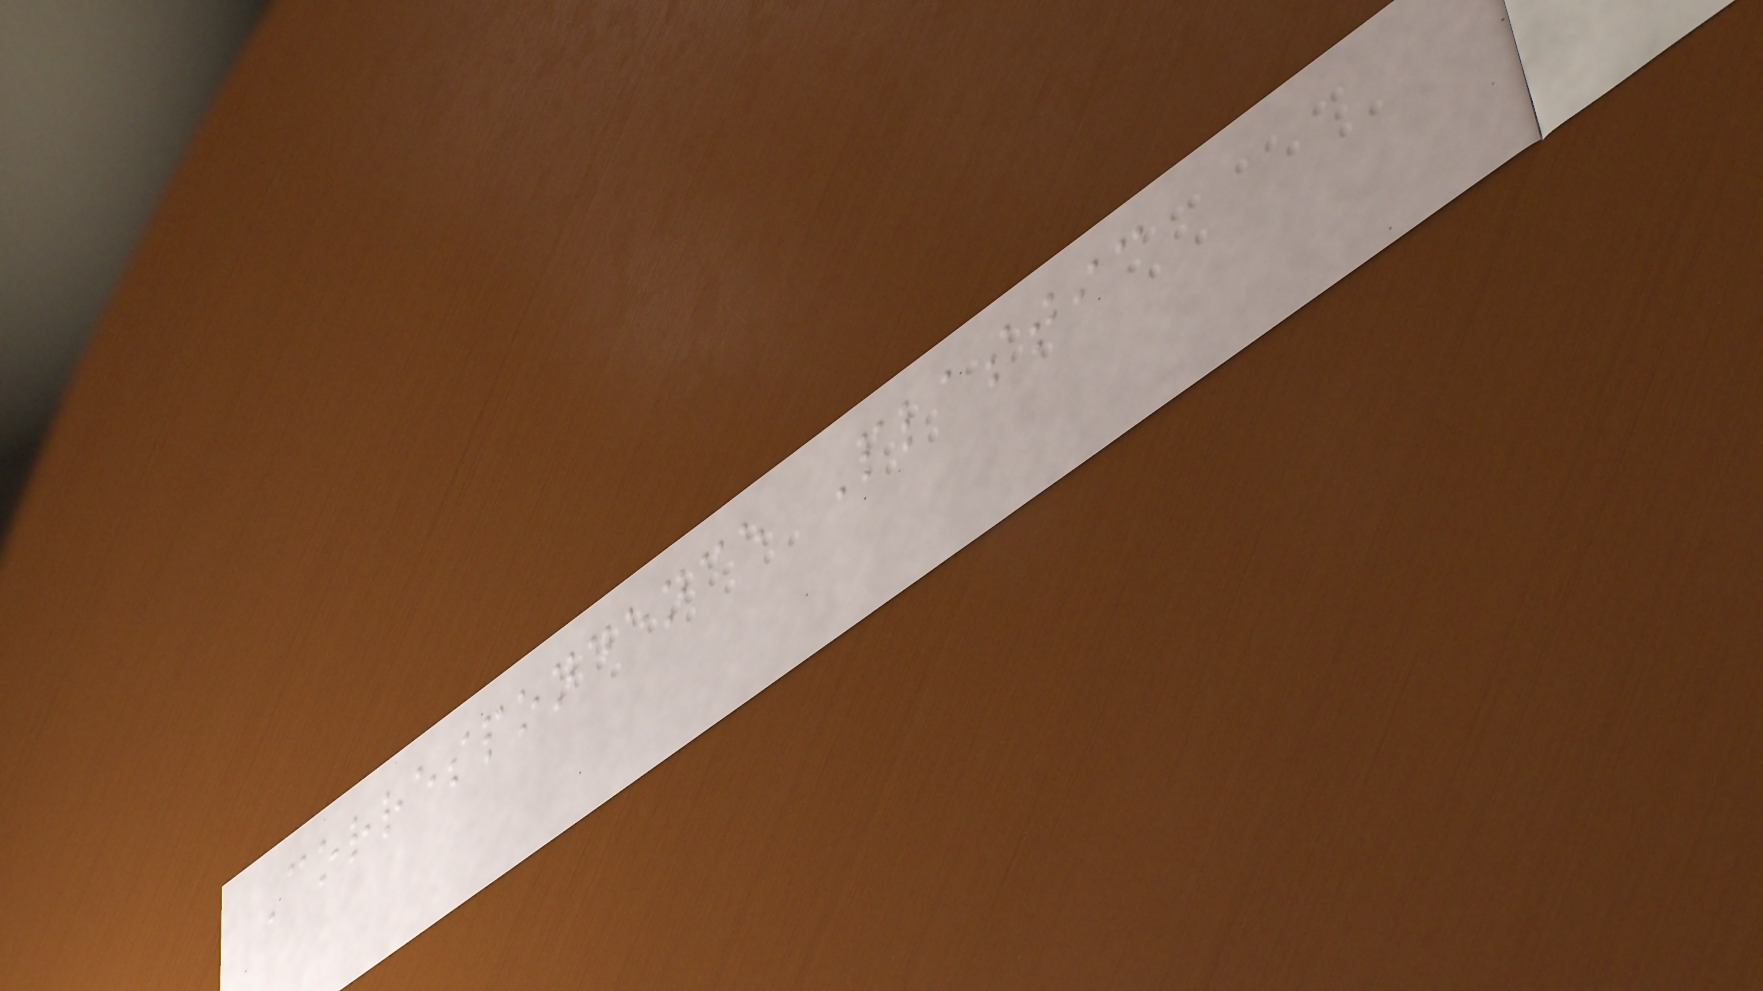Correspondence Plastic
